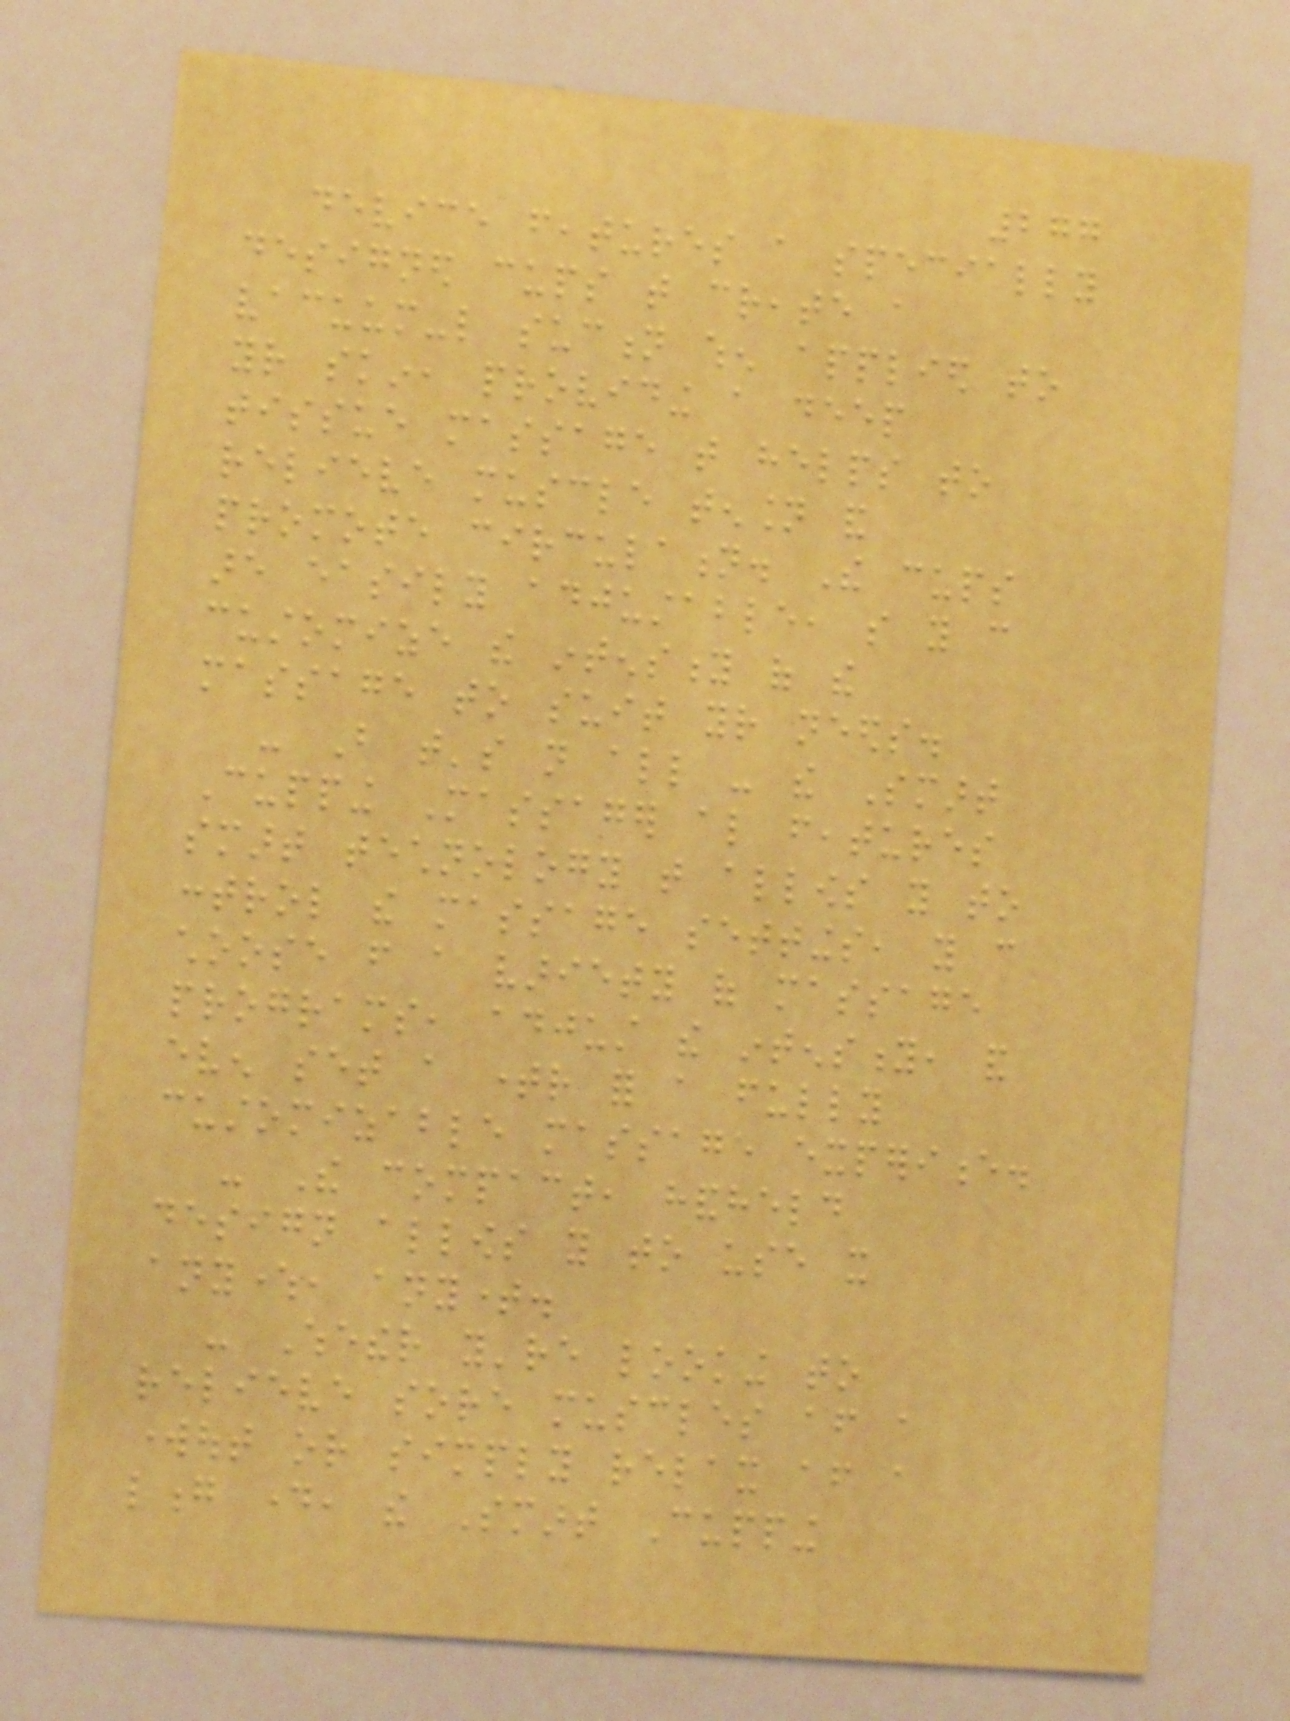277
device features a specially
designed cups that create a
vacuum-like suction when applied to
your skin, providing a deep
tissue massage that helps to
relieve muscle tension and
promote circulation. The cups
are easily adjustable, so you can
customize the intensity of the
massage to suit your needs.
- But that's not all - the Smart
Cupping Massager also features
smart technology that allows you to
control the massage settings, you can
choose from a variety of massage
programs, adjust the intensity, and
even set a timer for a fully
customizable massage experience.
- The compact, handheld
design allows you to use it
anywhere, anytime.
- Whether you're looking to
relieve sore muscles after a
workout or simply relax after a
long day, the Smart Cupping
